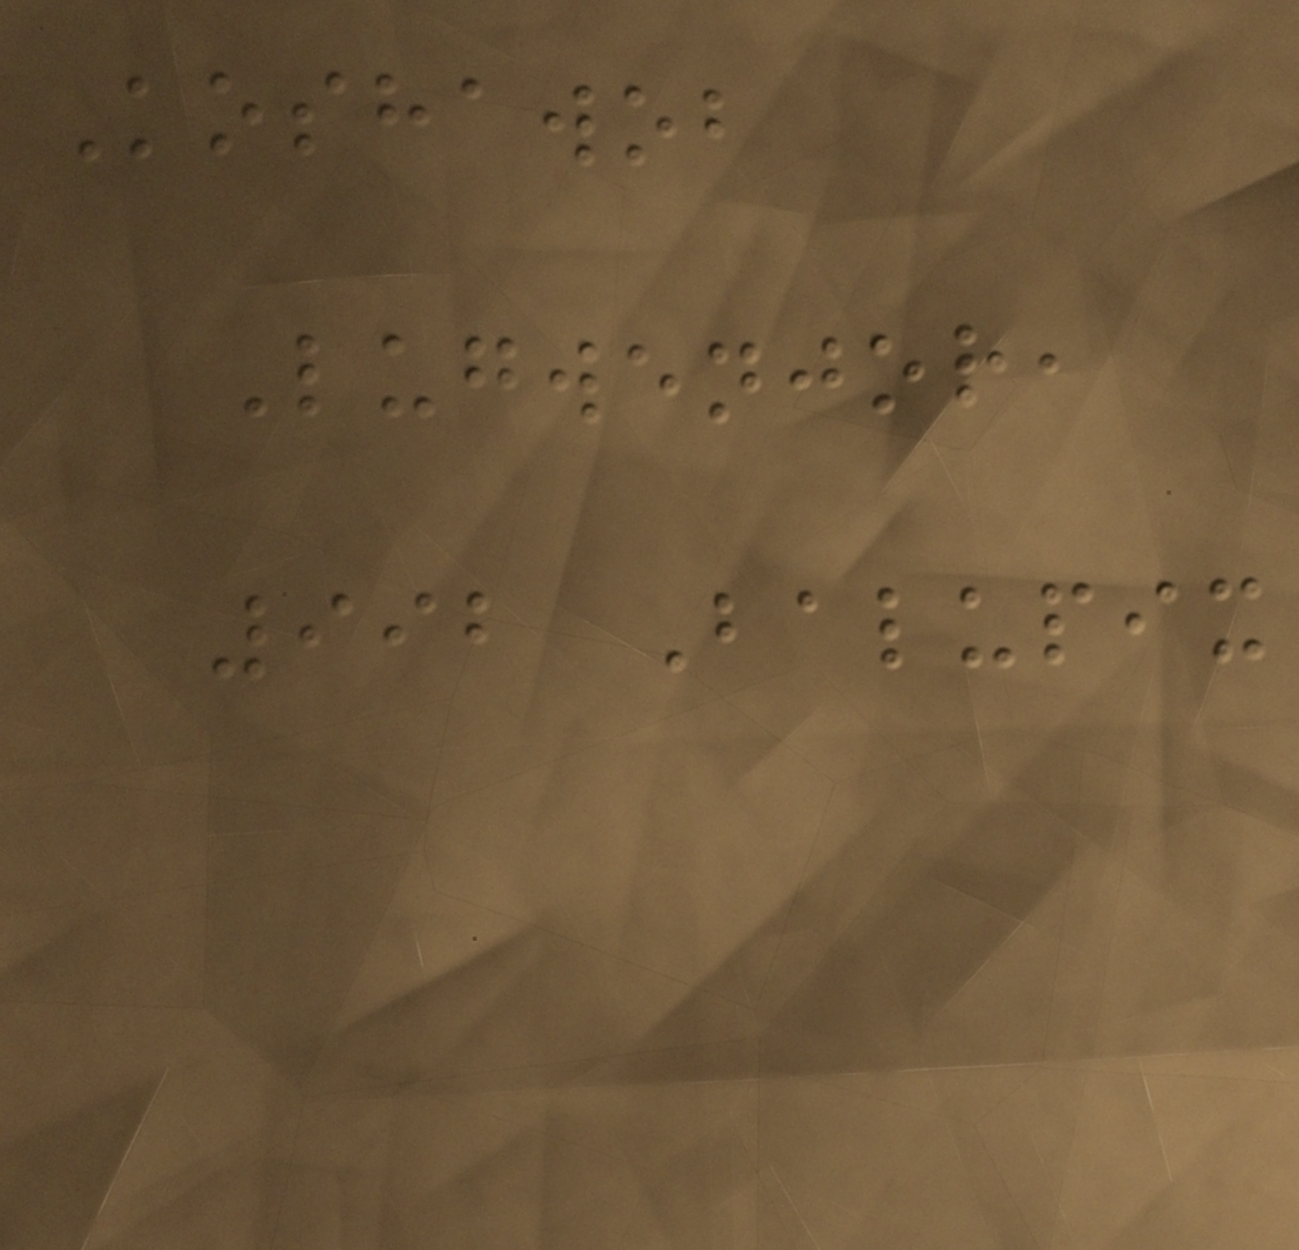Koshawob
Lugwenjor,
992 Balupix
